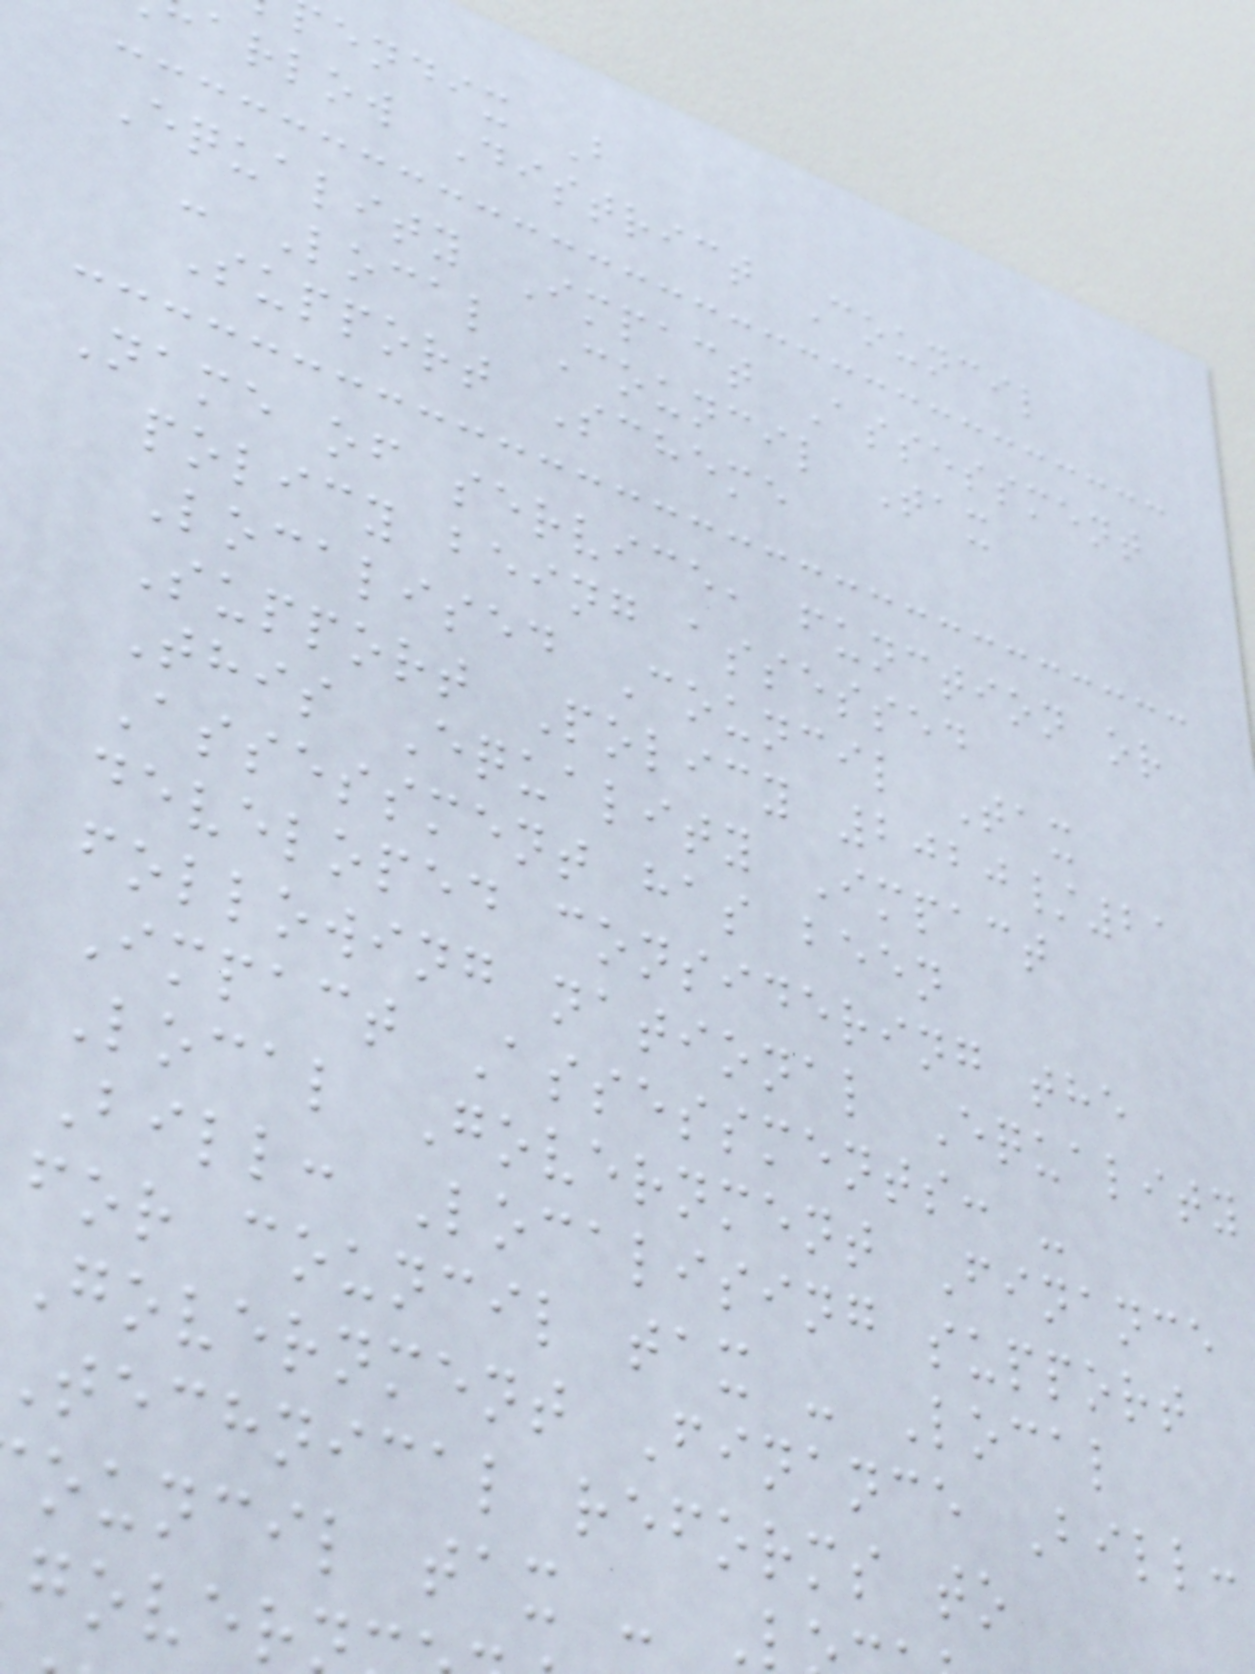endix B
arlow District Council
Equality Impact Assessment
- Local Council Tax
Support Scheme
Name of service, function or
policy being assessed
Localised Council Tax
Support Policy 2020/21
This Equality Impact
Assessment has been
developed considering the
following national Equality
Impact Assessments: -
Local Government Finance
Bill: Localising support
for council tax - Local
Government Finance Bill:
technical reforms to
ouncil tax -
